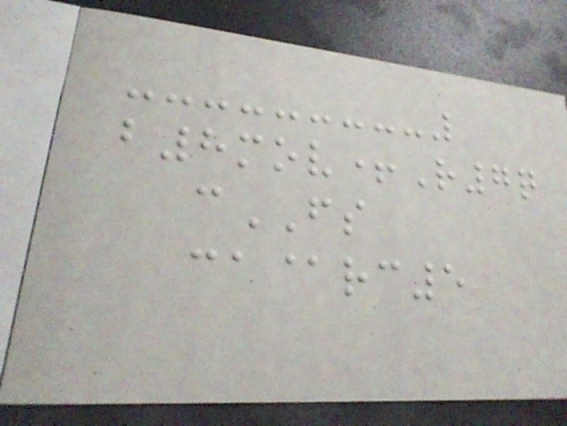b8mov+R7q
cFS
ca@rc5
